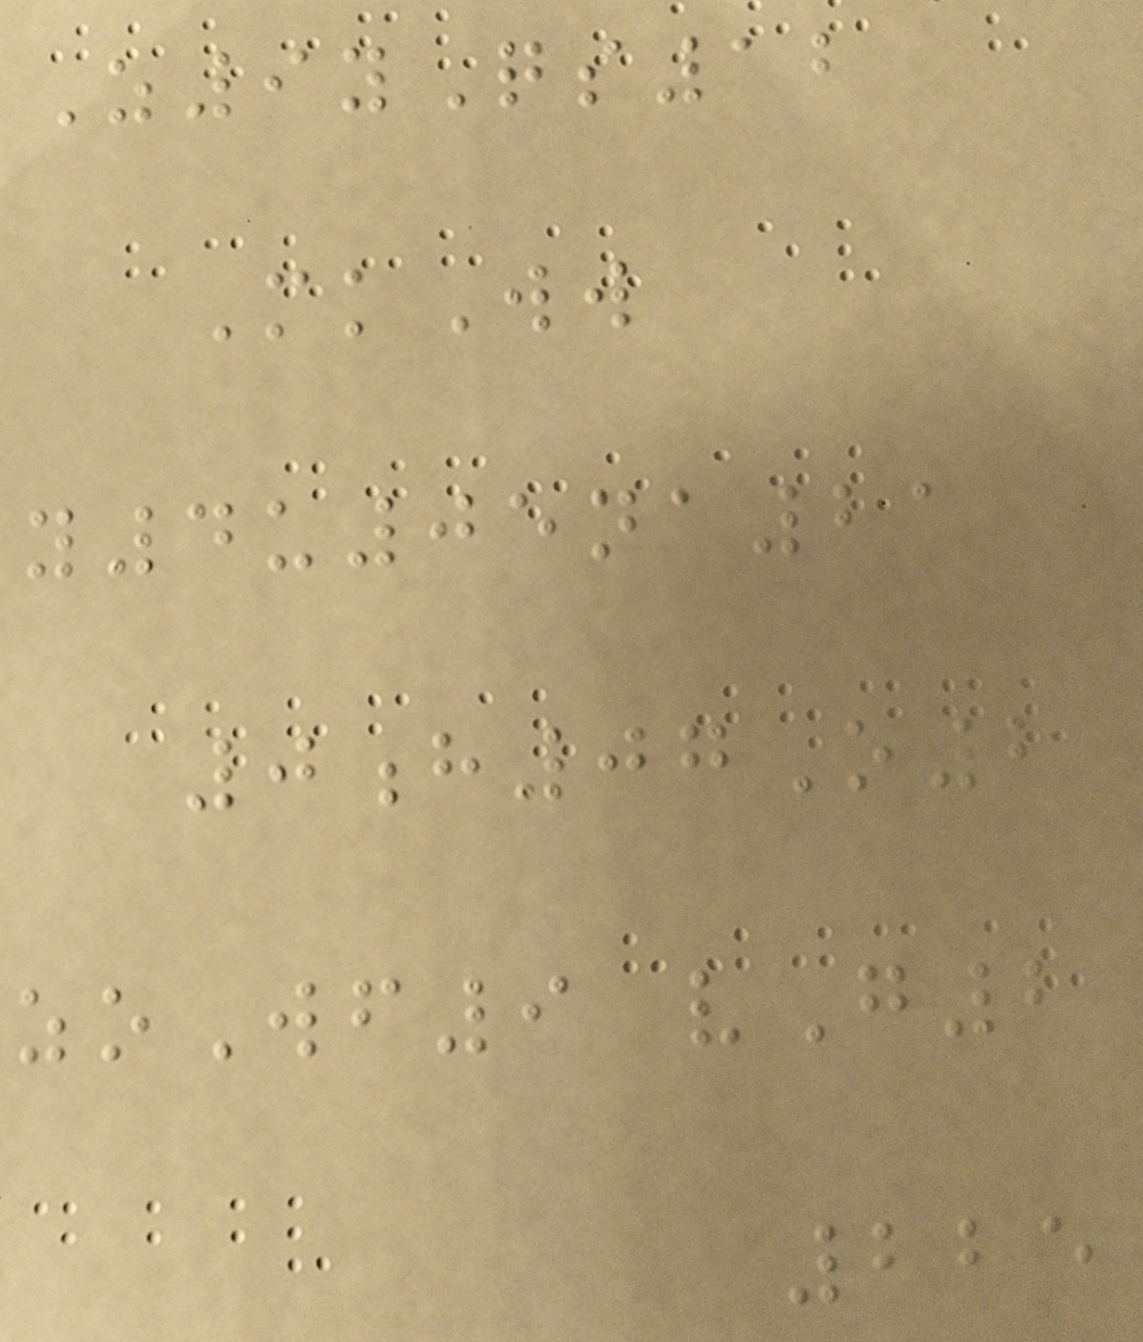Z9yQs12
MkWw
y4u05na21
0h07O2
zoWf9 vG2
225
